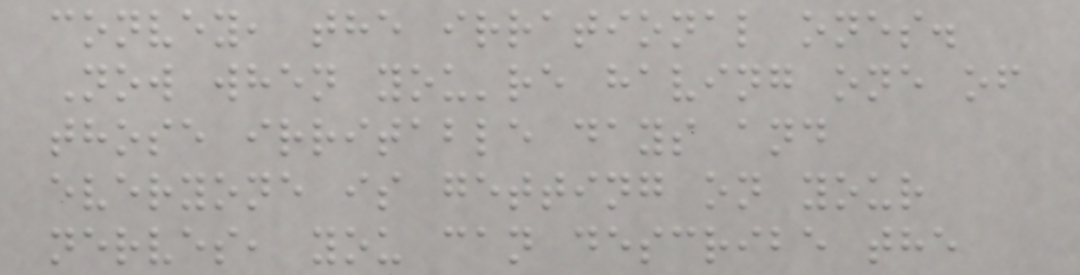convey, the irrational ones.
Now when you're having one of
those irritable days and
everyone is getting on your
nerves, you can describe the
